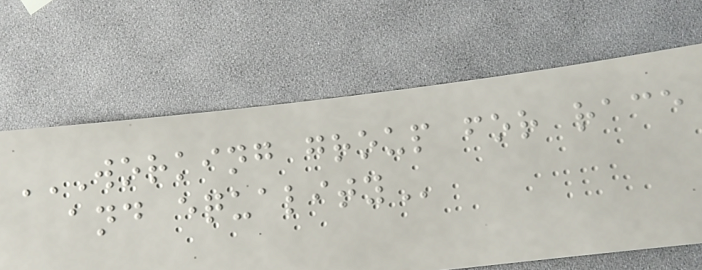WORKING GROUP FOR RACE
AND EQUALITY
